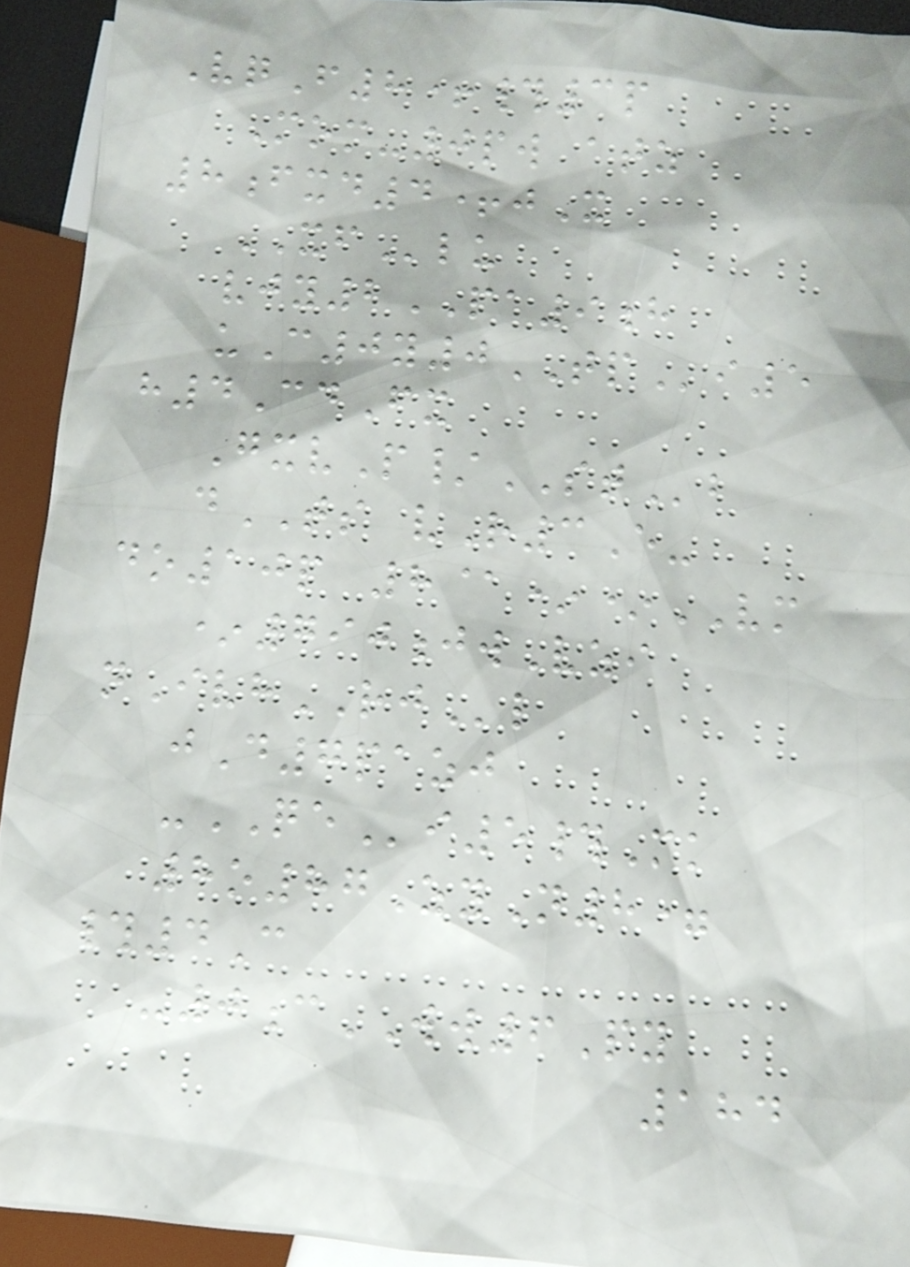VqF8+#3p
Mom-0pw atz
8fxd4+jX
XFlu
vjy2PA9h
uC0y0TPi5
h4CdFx
GxvP/STb
dTS vR3E-
do10p 8@**VM
*790jwVzi
nIvhRJl
jD7pazj
-QEi5#Mk
8o87ZyN8=
#4C
-0cWW6Py
184
